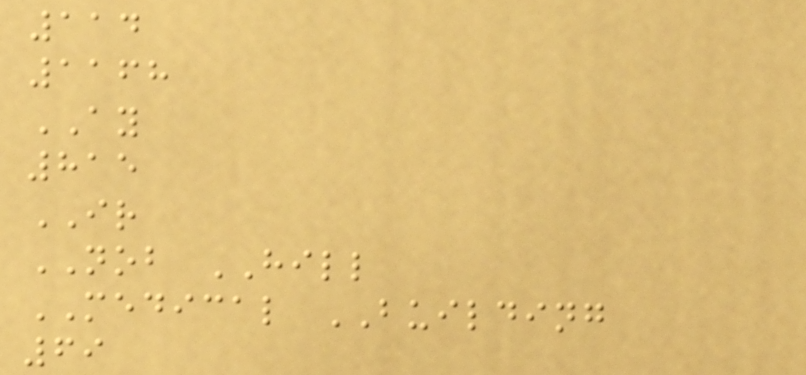114
1168
AY
815
IR
NOB HILL
MEDICAL BUILDING
69
